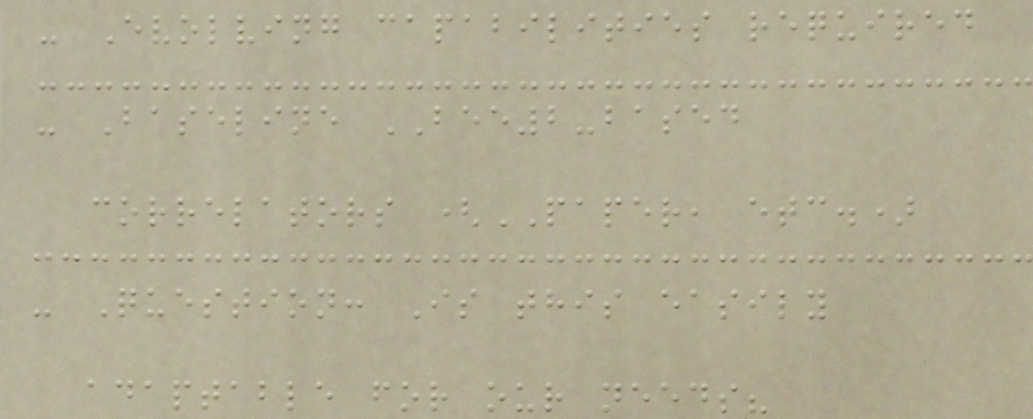- Evolving capabilities required
- Baseline BEE2-based
correlators (PAPER, etc.)
- Question: Is this easily
adaptable for our needs?
